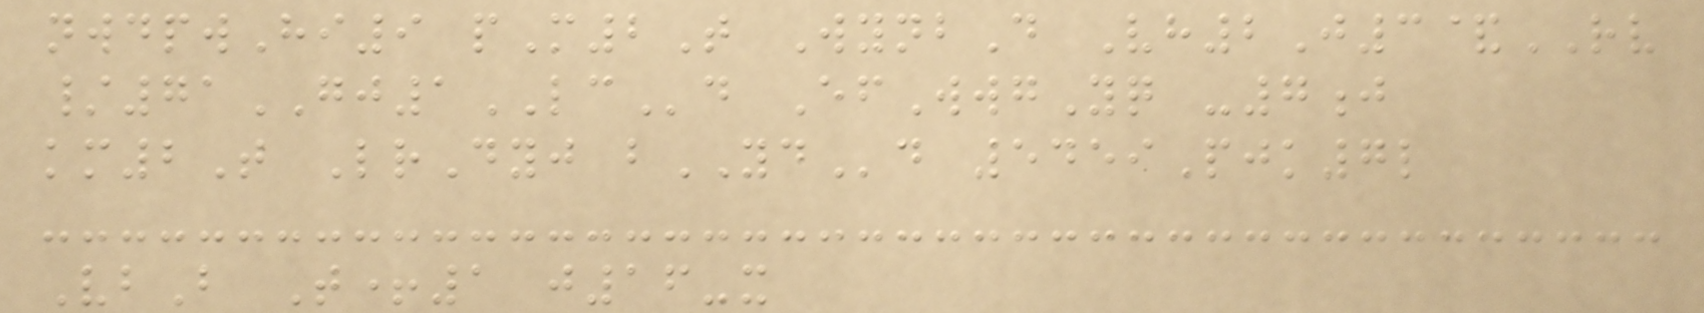nwdpwHi9 pM2T WynbD Vh2J3&RV
/71GJ1LCd EfWwgYq -7j
km2T LrDyj bYDd 5459Pjk7l
VbB T+1 j16-x
